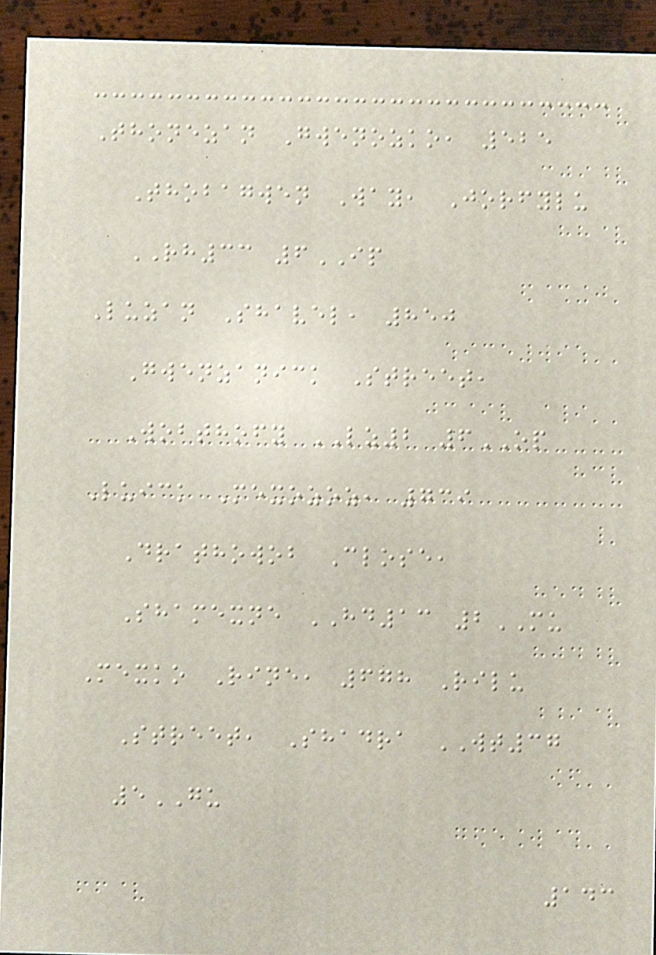Thonezan Gwenozko, 525
Thobagwen Way, Jorfylu
RH33 6IP
Luzan Shavel, 850
Gwenzanick Street,
Wobthofy LZ2 6OP
Luick Mexozoz, 739
Drathowob Close,
Shamexne HD13 2MU
Mexko Rine, 678 Rilu
Street, Shadra WT37
5GU
143
